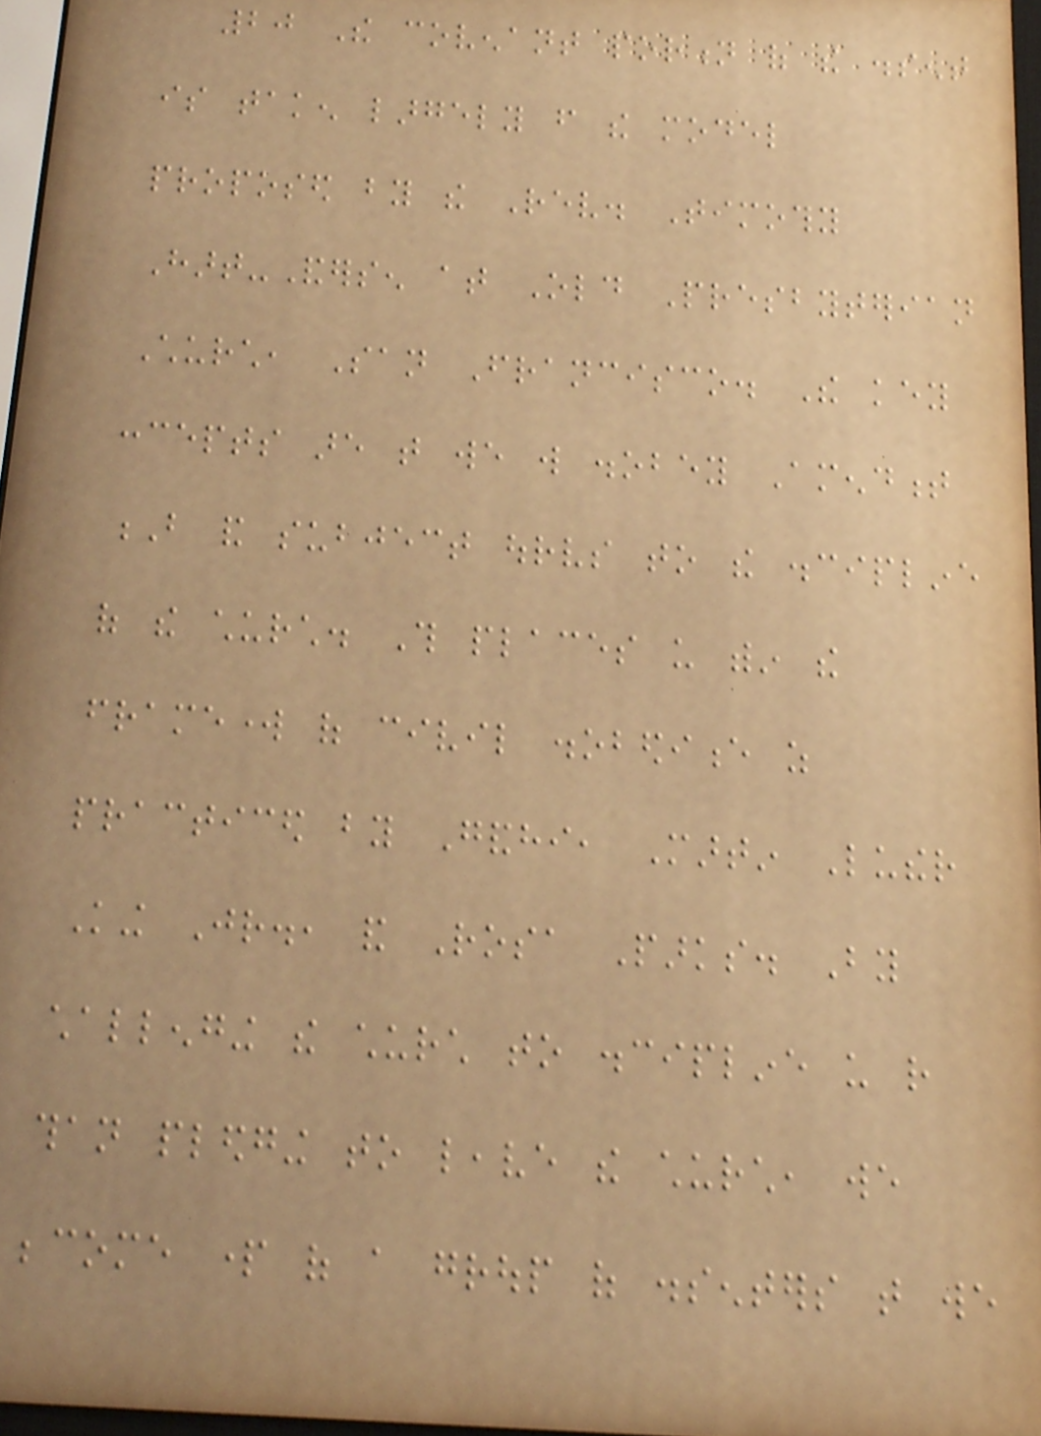20 The covenant portion of the dissent
is taken largely from the model
proposed by the Rev. Timothy
Hart-Andersen at Old Presbyterian
Church, San Francisco. The key
concepts are that we will disobey Amendment
B and subject ourselves to the discipline
of the church. This places us within the
framework of civil disobedience as
practiced by Gandhi, Martin Luther
King Jr., and Rosa Parks. By
challenging the church to discipline us rather
than pledging to leave the church, we
become part of a group of dissenters that we
